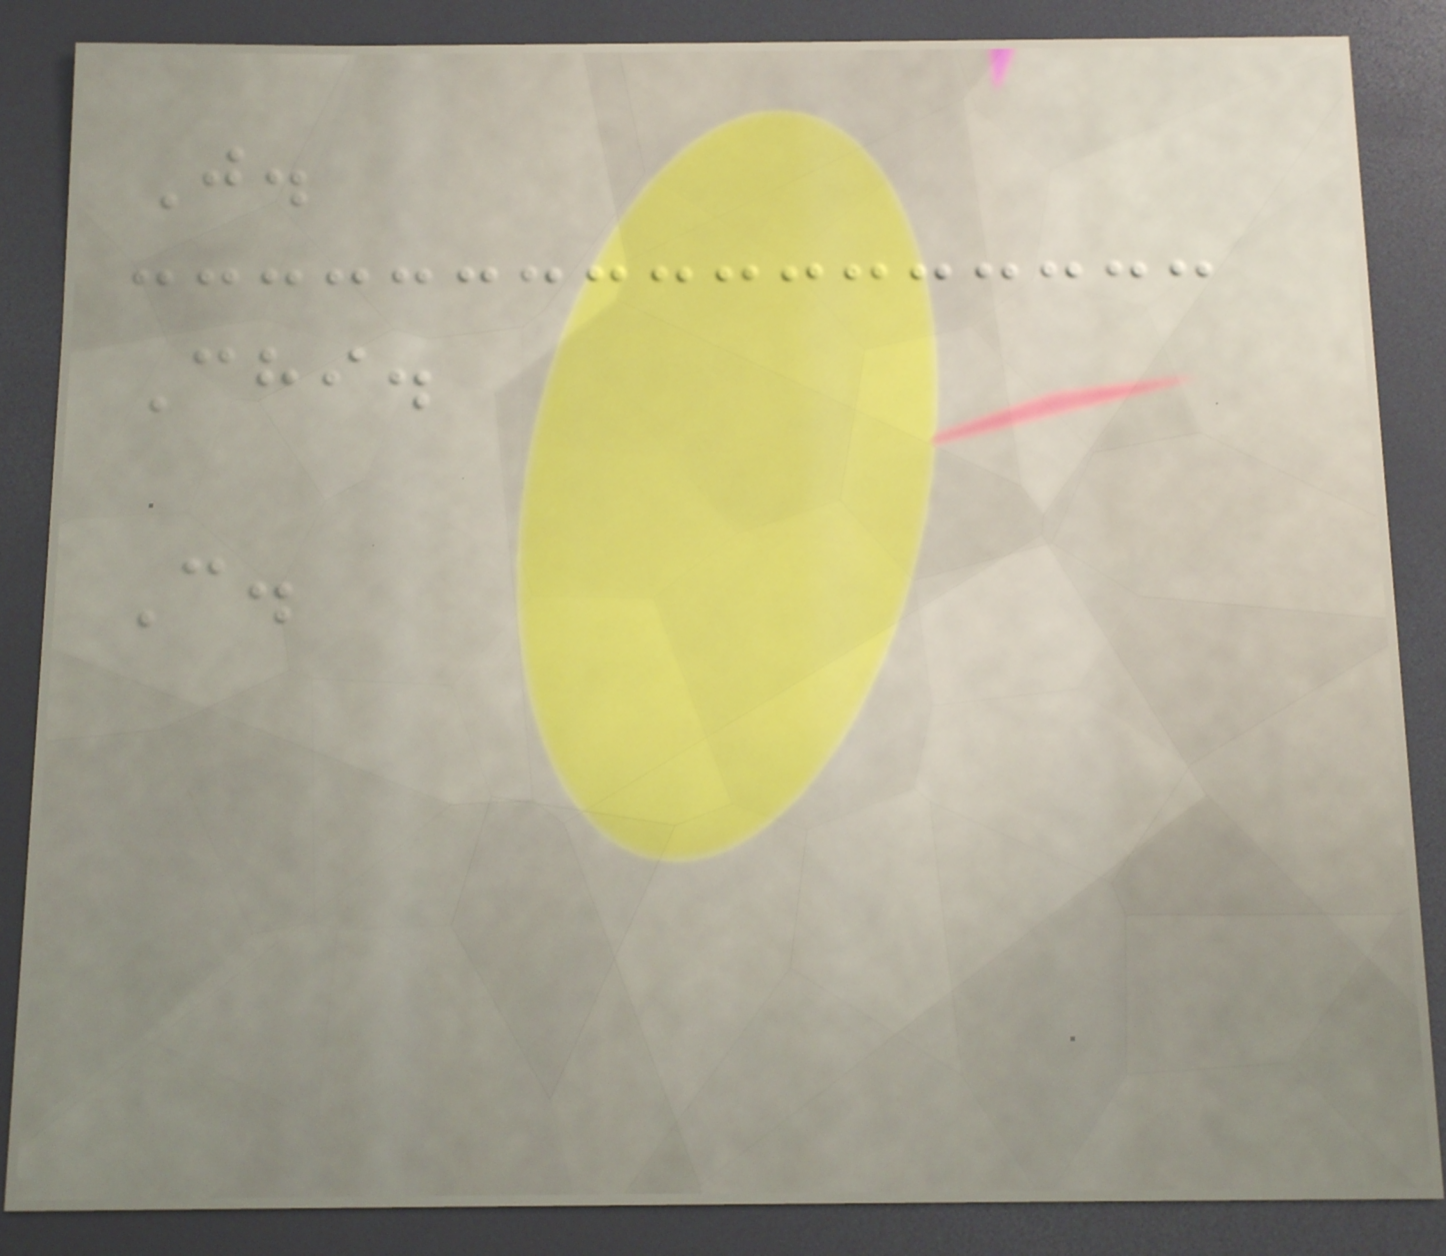J.
Chi.
C.
